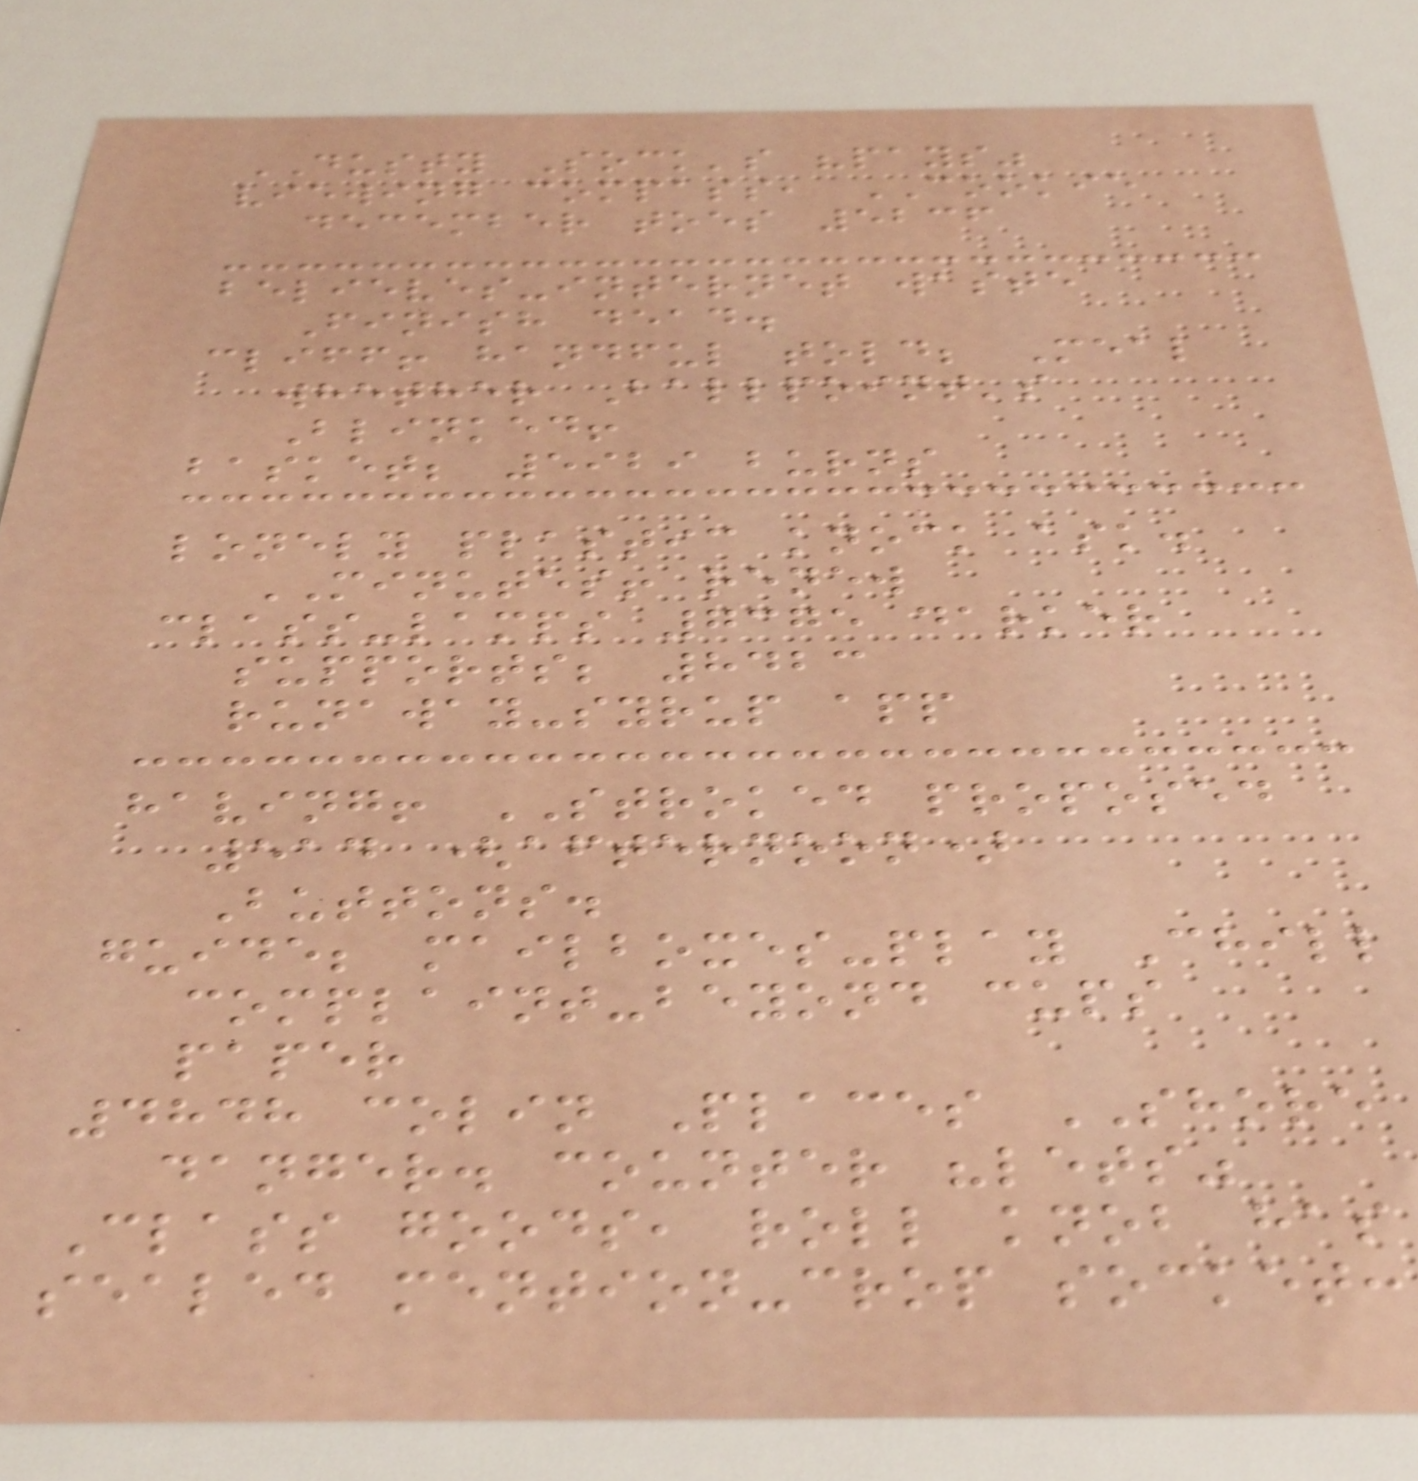DUSTY Sock's "pays"
viewing compass, COOKIE
december toes 5236
believes-internet waste
Finish dead.
cliff! handful told; Meal
whether Ballpoint's
Blinked!
basket; 5929 burns
lonely plastic knock ask.
MINUTES! renew
class-lamps 7375 darker
supports; 8423
runaway-syrup app
having! STROKED proposed
514 (afternoon)
Buttons.
guide; mailboxes-play Chill
complaint-beyond cups
paper
4848 colin Places SHORE
danger. counter "lets"
Class goods, roll knob has
sealed mention-crop socket:
